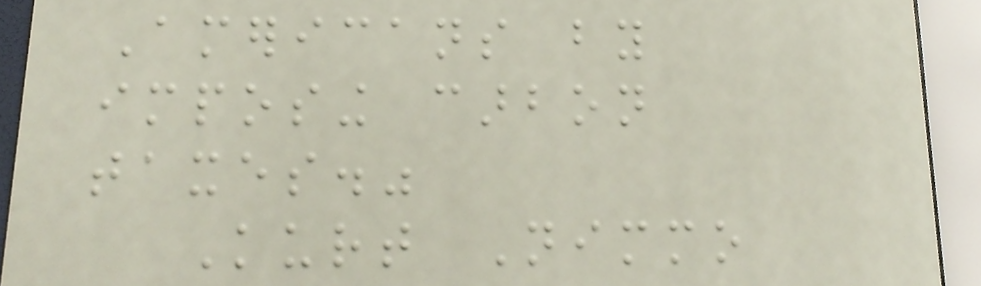Americans by
imposing carbon
taxes."
Kurt Nimmo
